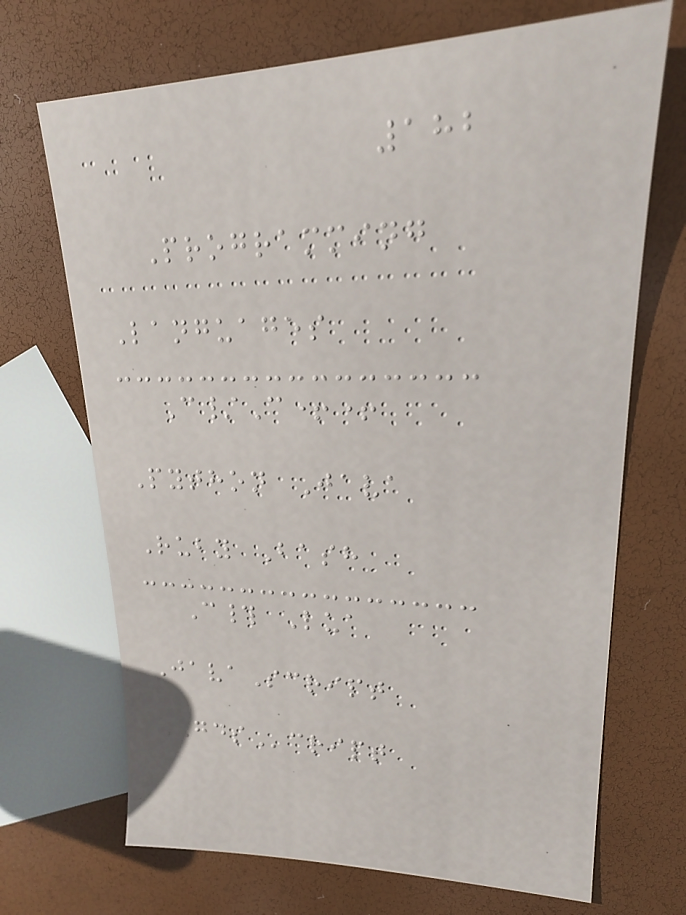182
Programming
Languages
C/C++
Python Java
Ruby Bash
C# Lua
JavaScript
GDScript
